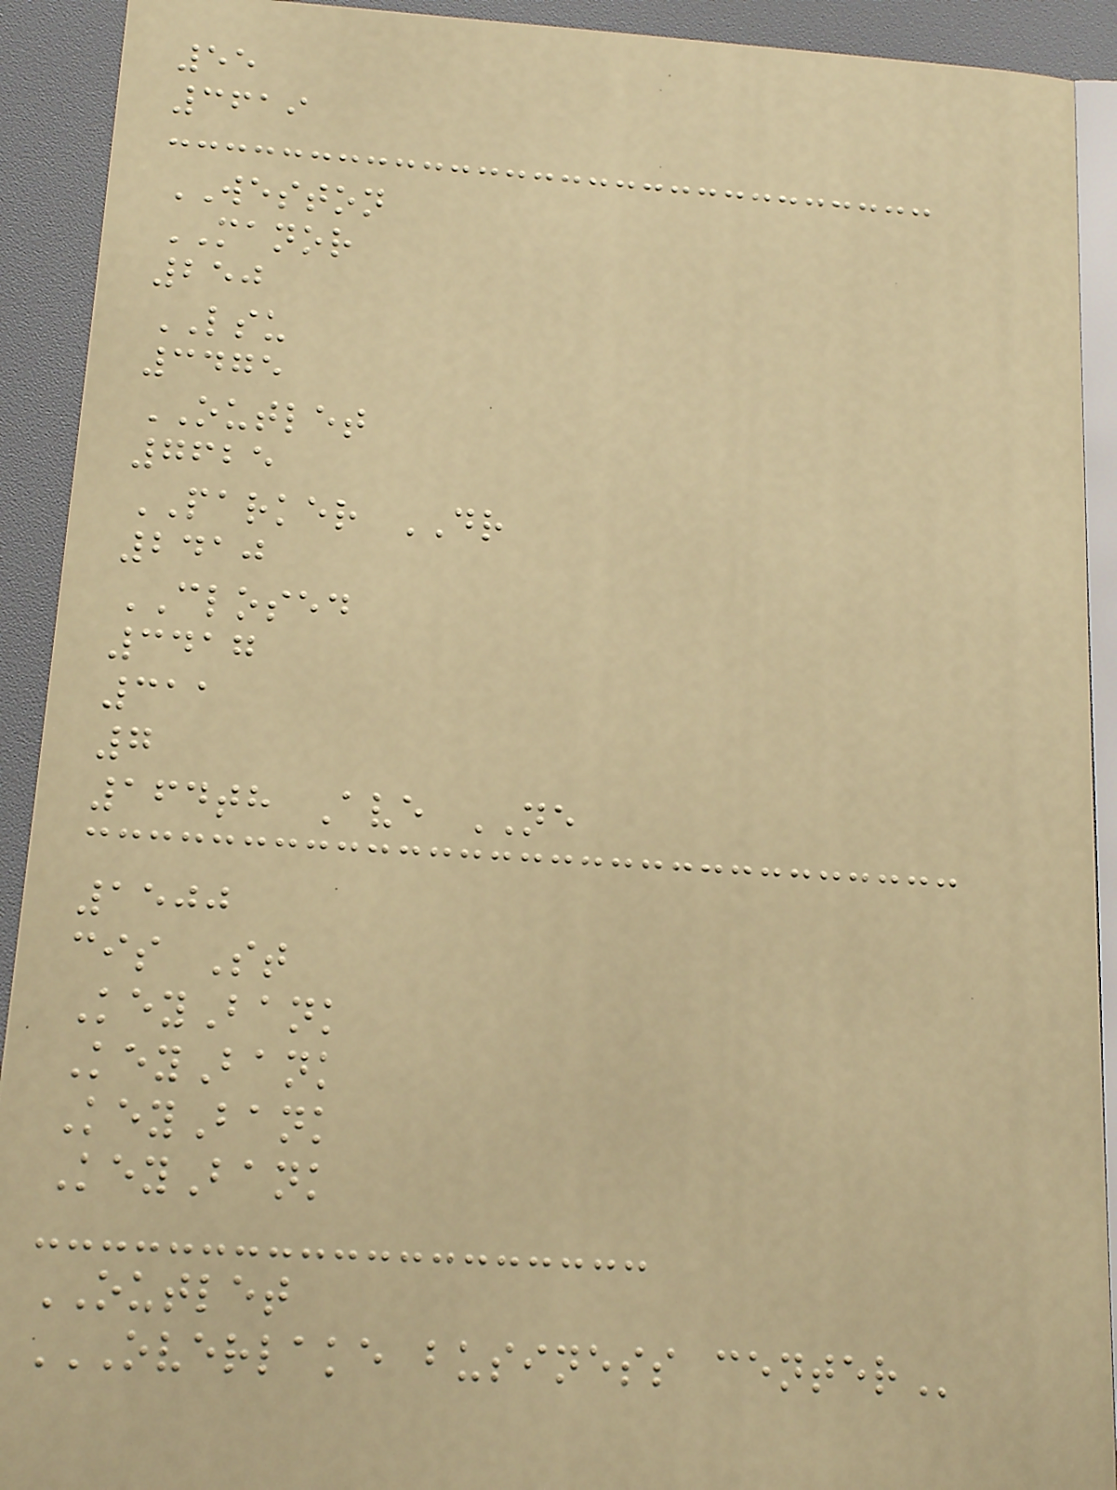55
3619
WESTON
MANOR
250
LSU
3475
OUTLET
7625
PARKER DR
2410
CLOSED
3417
311
7
164th Ave NE
1500
cis St
KeyBank
KeyBank
KeyBank
KeyBank
OUTLET
OVERLAKE BUSINESS CENTER
